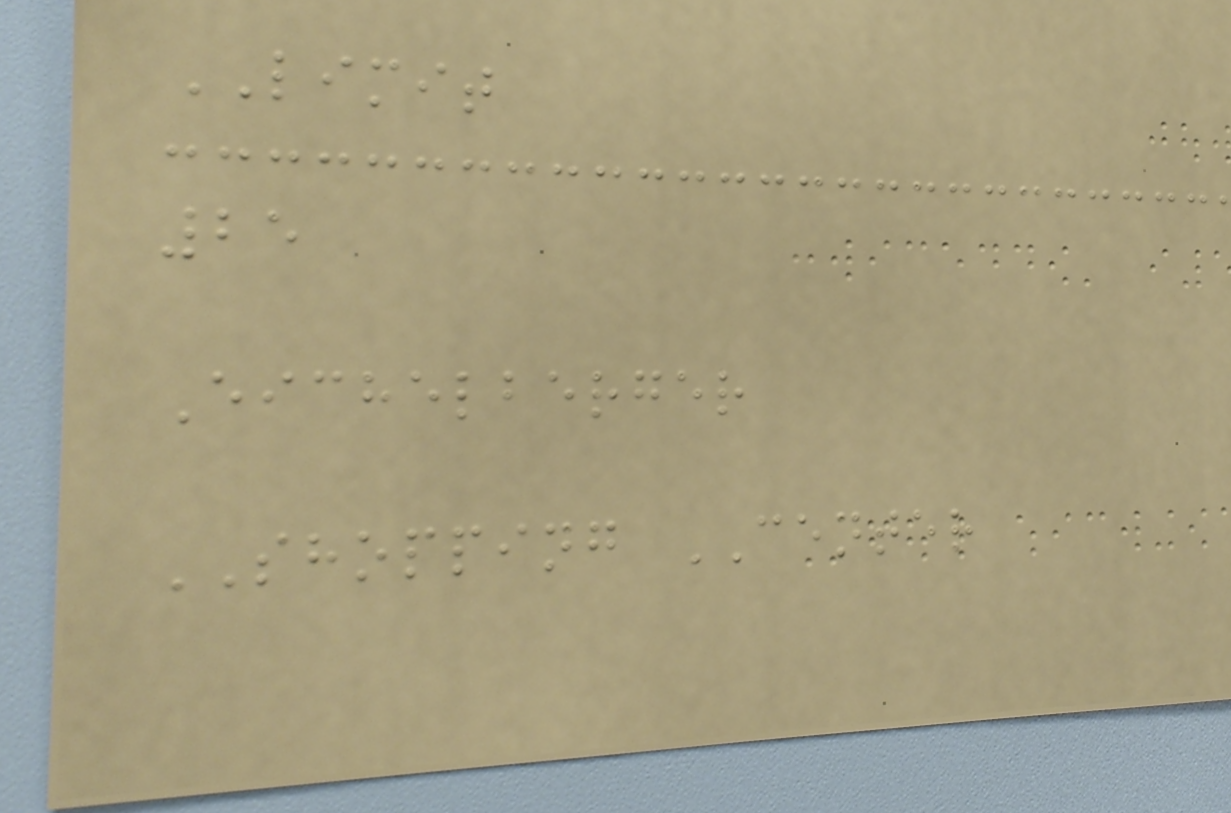LIMIT
25
Eichelberger
SHOPPING CENTER
